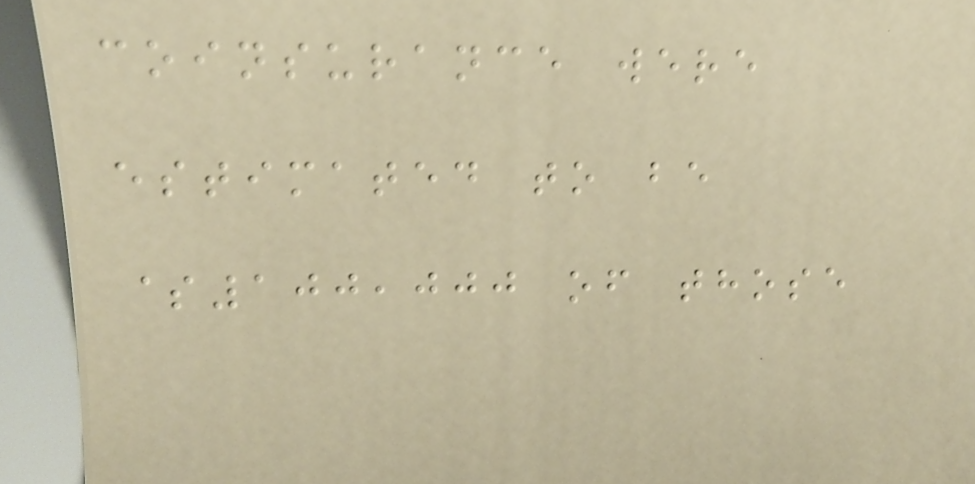coinsurance were
estimated to be
$100,000 of those
